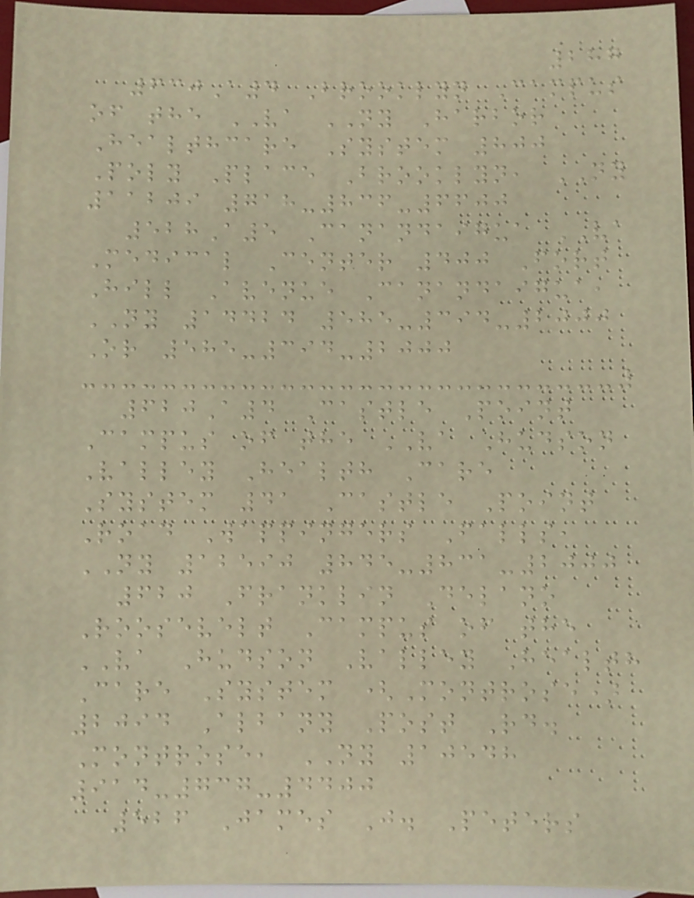287
630A4 Brooklyn Campus
of the VA NY Harbor
Healthcare System 800
Poly Place Brooklyn, NY
11209 718-836-6600
528A5 Canandaigua VA
Medical Center 400 Fort
Hill Avenue Canandaigua,
NY 14424 585-394-2000
Or 585-394-2000
620A4 Castle Point
Campus of the VA Hudson
Valley Health Care
System 41 Castle Point
Road Wappingers Falls,
NY 12590 845-831-2000
620 Franklin Delano
Roosevelt Campus of the
VA Hudson Valley Health
Care System (Montrose)
2094 Albany Post Rd.
Montrose, NY 10548
914-737-4400
526 James J. Peters
